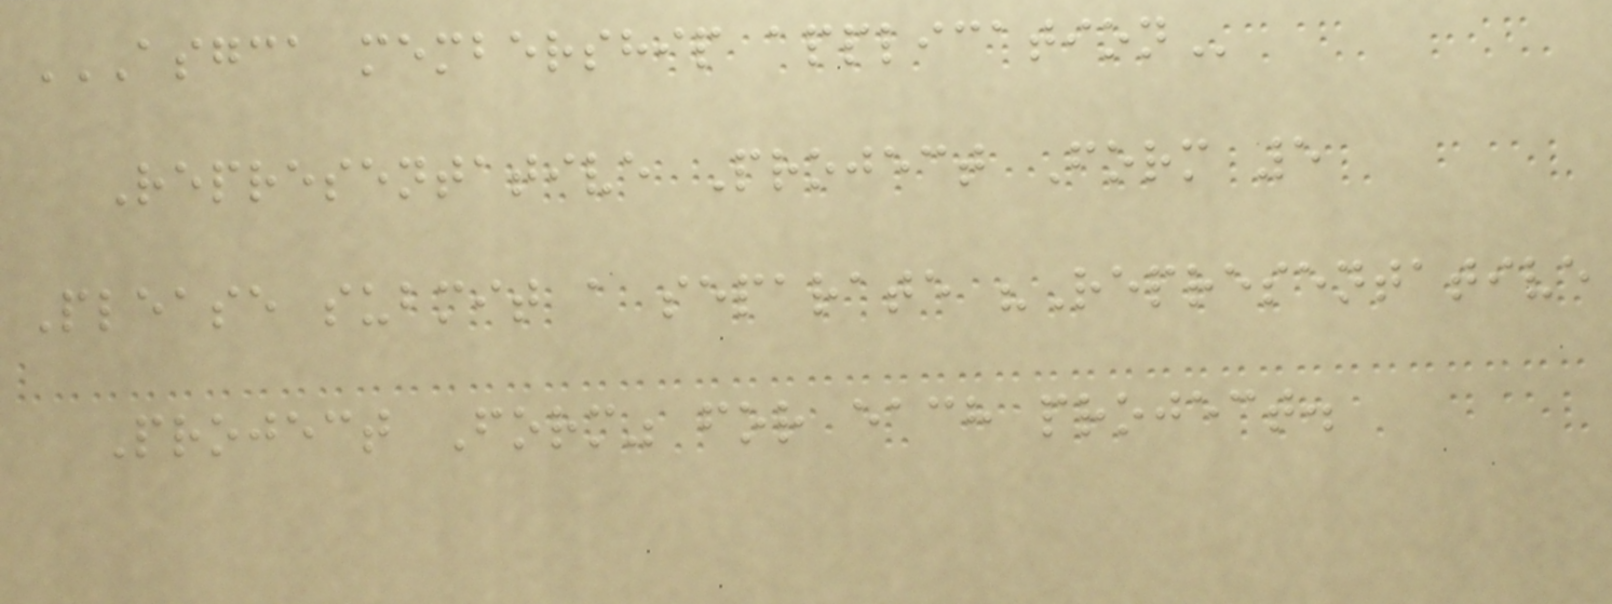ASGCA MEMBERSHIP APPLICATION
Representative Project Form 5
Please submit a separate "Representative
Project Form" for each project.
